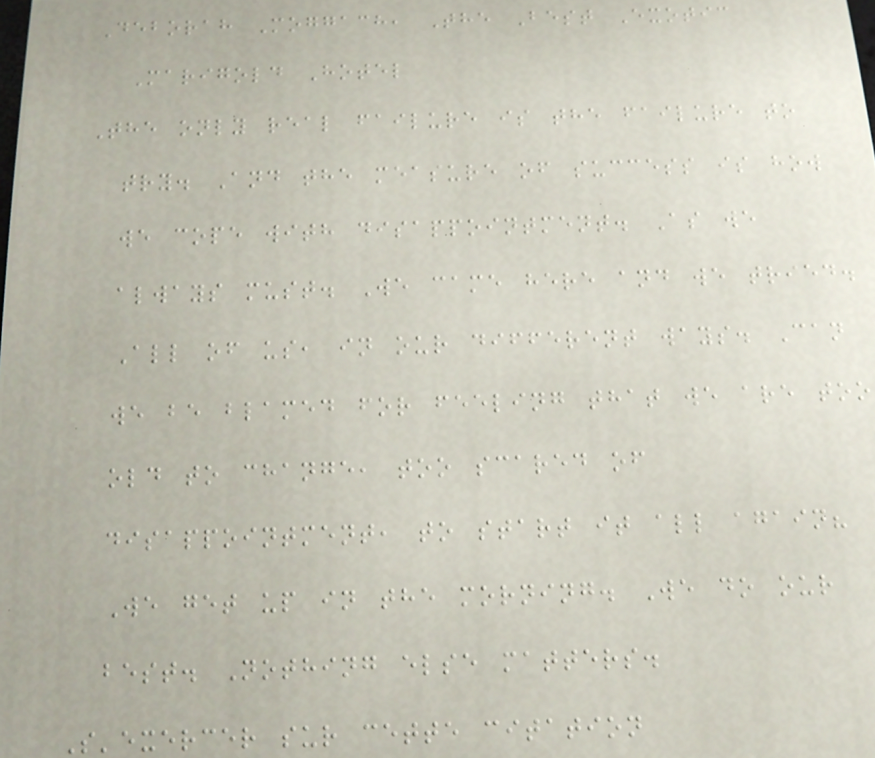Deborah Moggach, The Best Exotic
Marigold Hotel
The only real failure is the failure to
try. And the measure of success is how
we cope with disappointment. As we
always must. We came here and we tried.
All of us, in our different ways. Can
we be blamed for feeling that we are too
old to change, too scared of
disappointment, to start it all again?
We get up in the morning. We do our
best. Nothing else matters.
S'exercer sur cette citation
